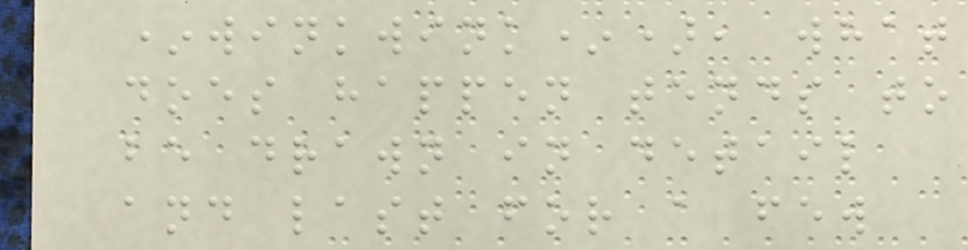*winkwink*), what
does happen tends to
be drawn in detail
and last for a few
